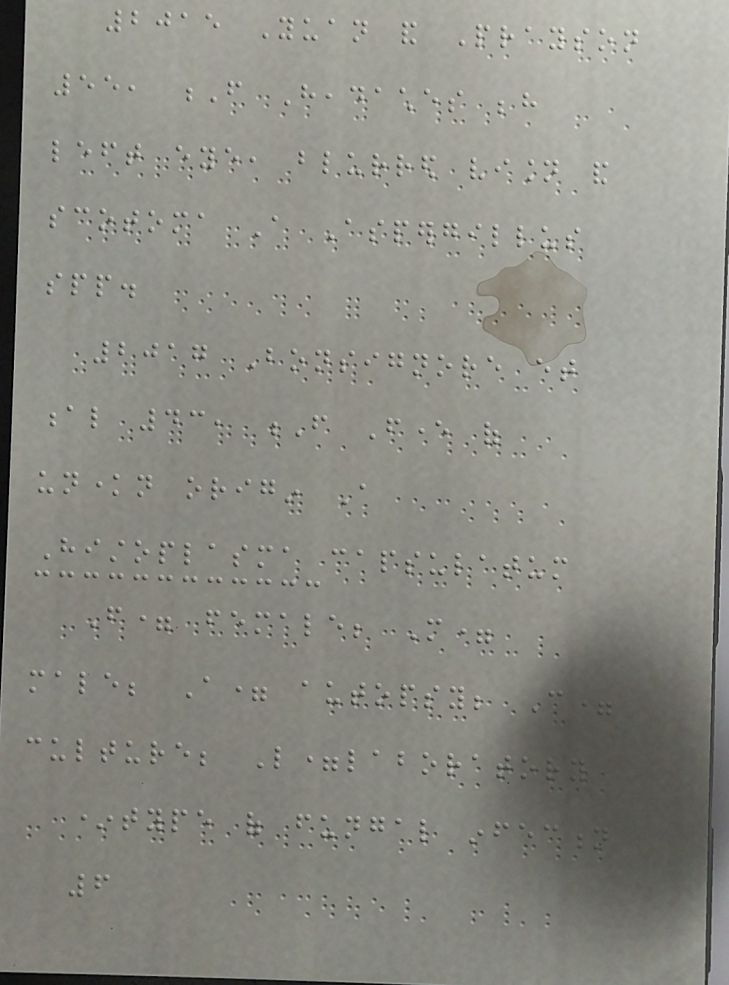2015 Yuan and Prayson
55, F Headaches behind
left eye, blurred vision and
scotoma A Aspergillus
spp.
2017 Bonsignore et
al 43, F Fever of
unknown origin A
Histoplasma capsulatum
F= female; M=
male; A= autopsy; C=
culture; L=laboratory
*type of fungal infection
6
